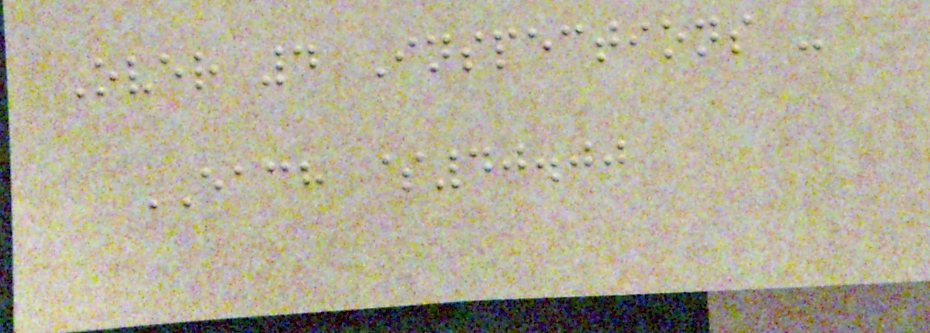Over 4 Inspections -
EACH $40.00
